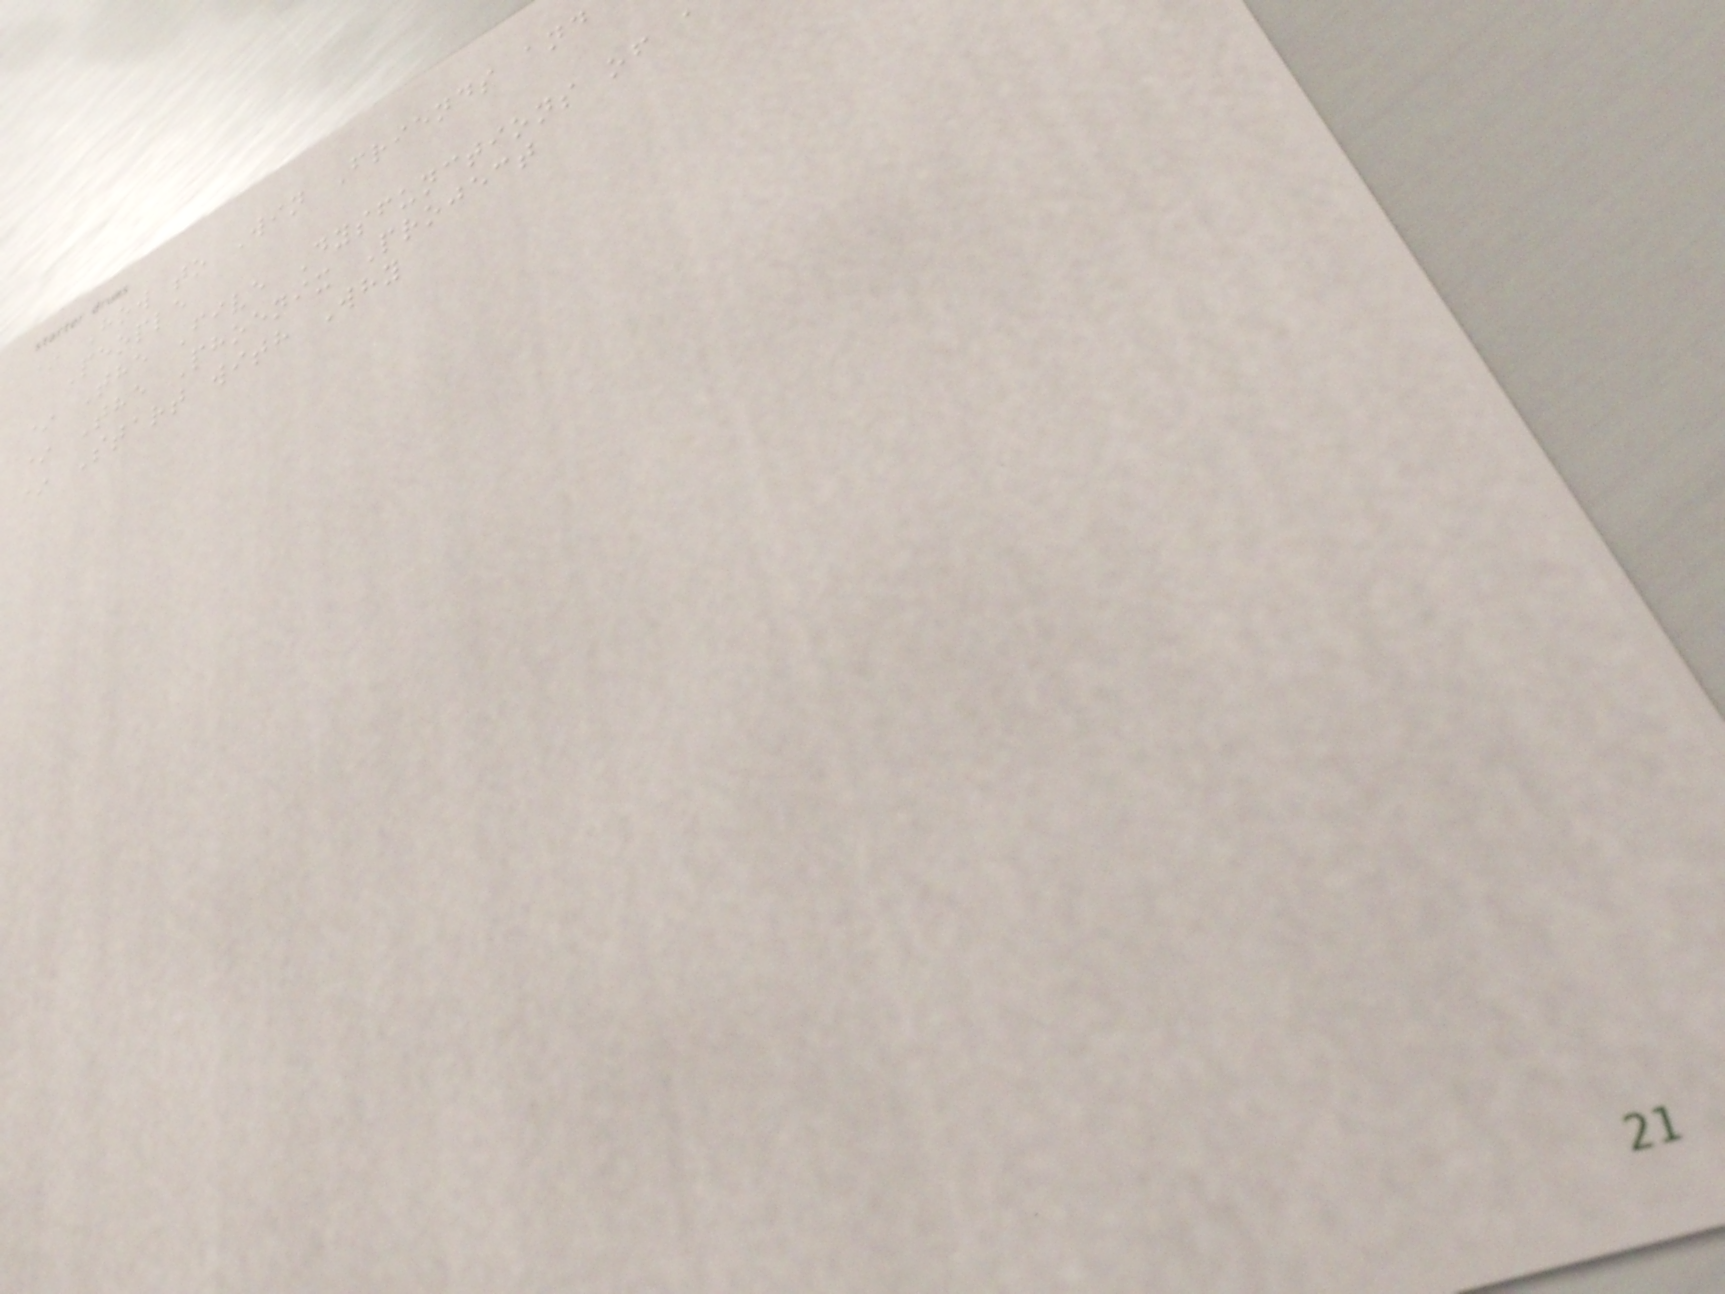* How to Win Friends and
People
* The Five Dysfunctions of a
* The Phoenix Project
* Start with Why
